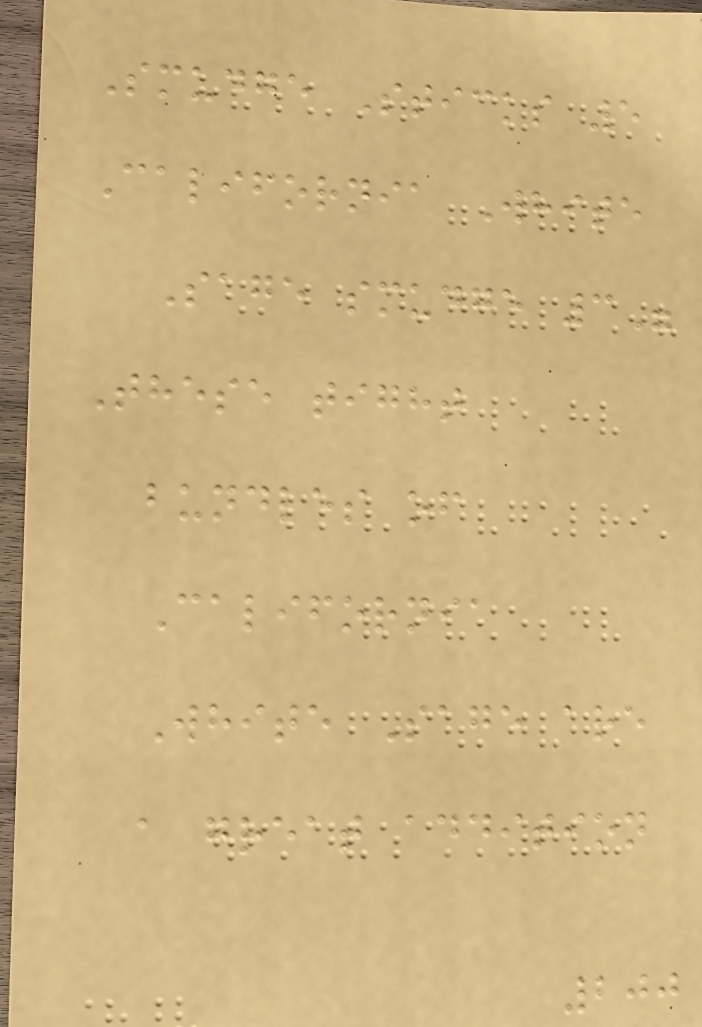Smudge Sticks 5
California White
Sage smudge 3"
These tight
bundles of
California
White Sage are
a great addition
200
